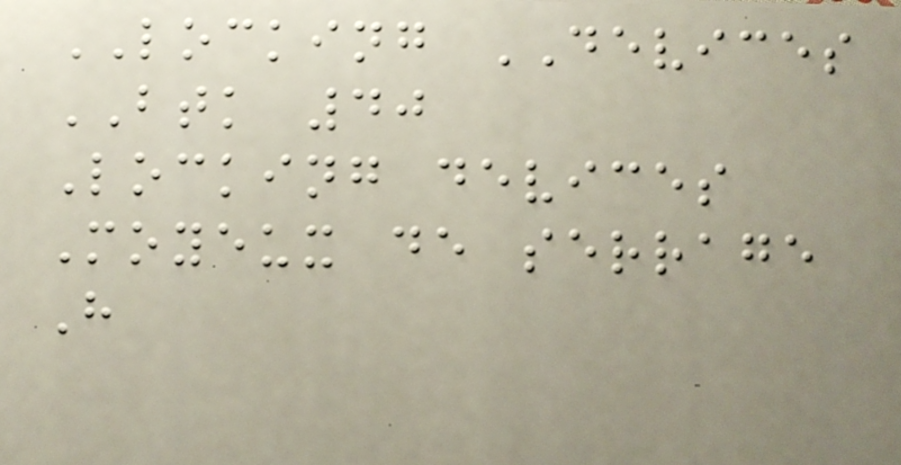LOCKING DEVICES
BTK 40
Locking devices
Moyeux de serrage
H
